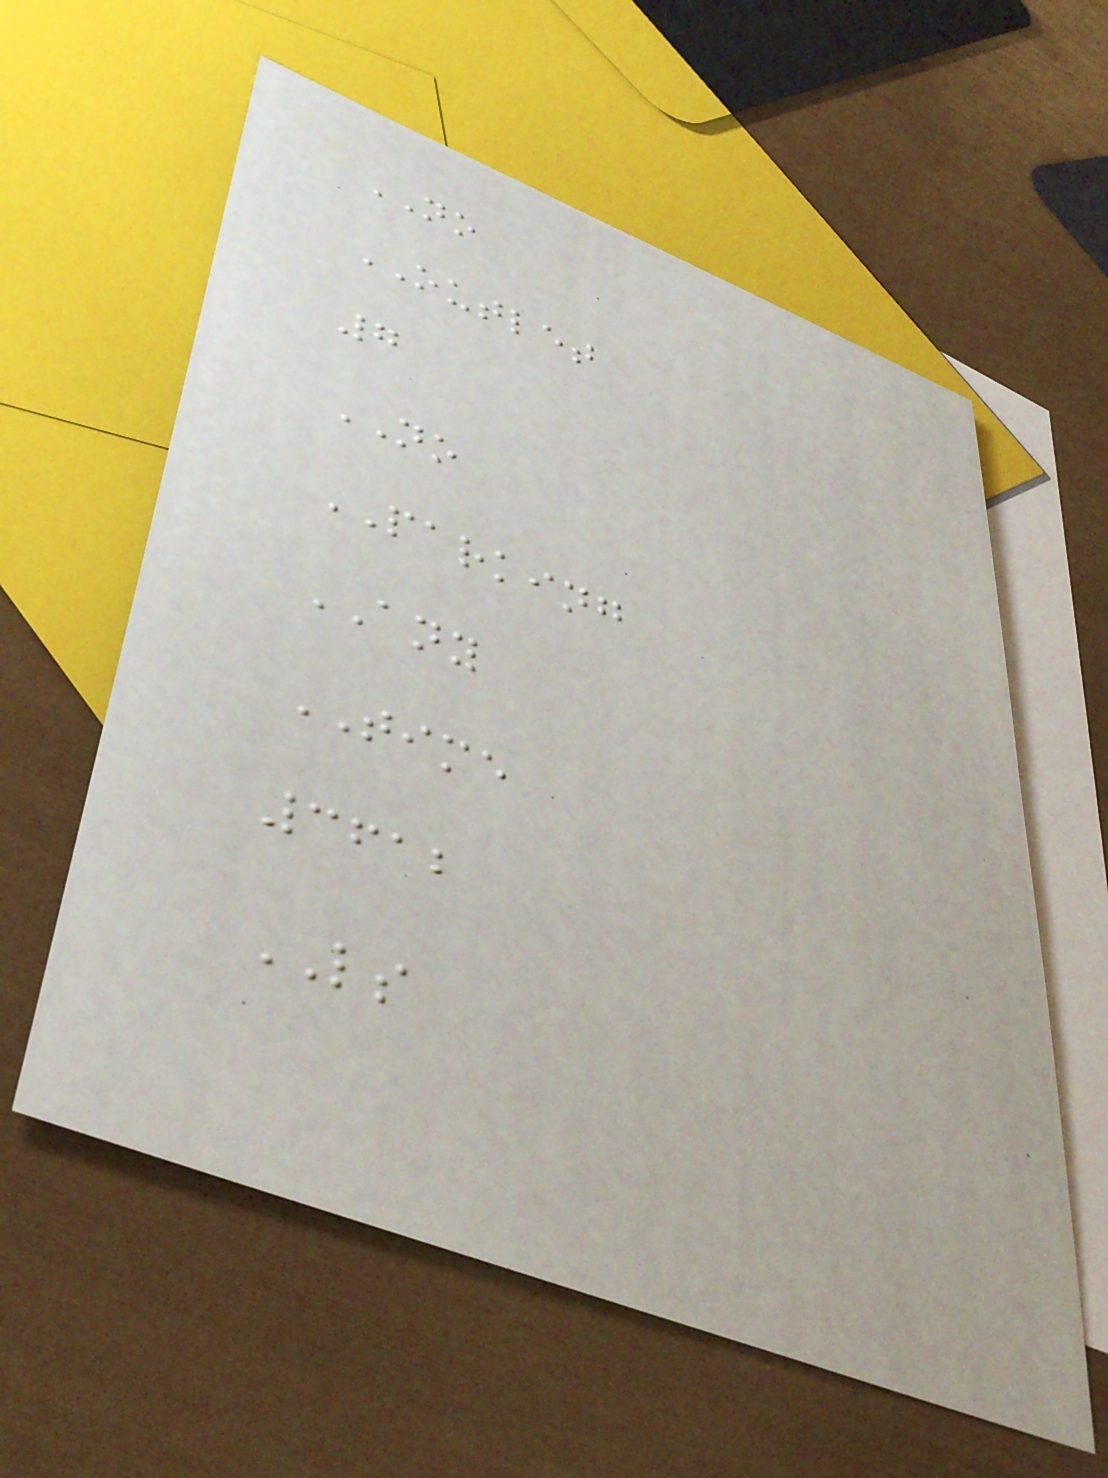NO
OUTLET
7
NO
PARKING
ANY
TIME
3612
LS
